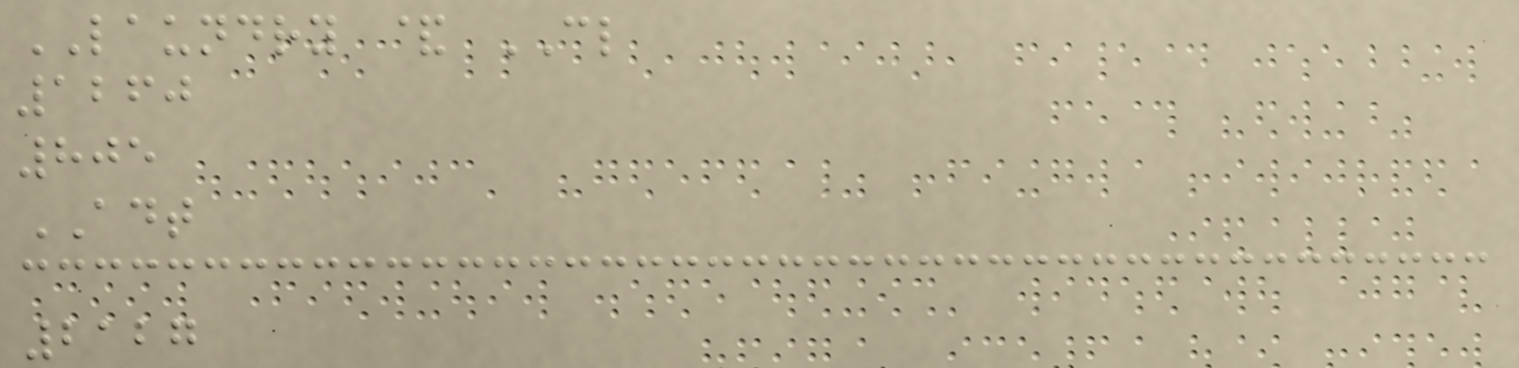LAUNDRY & CL
1260
805
ADT
2127
